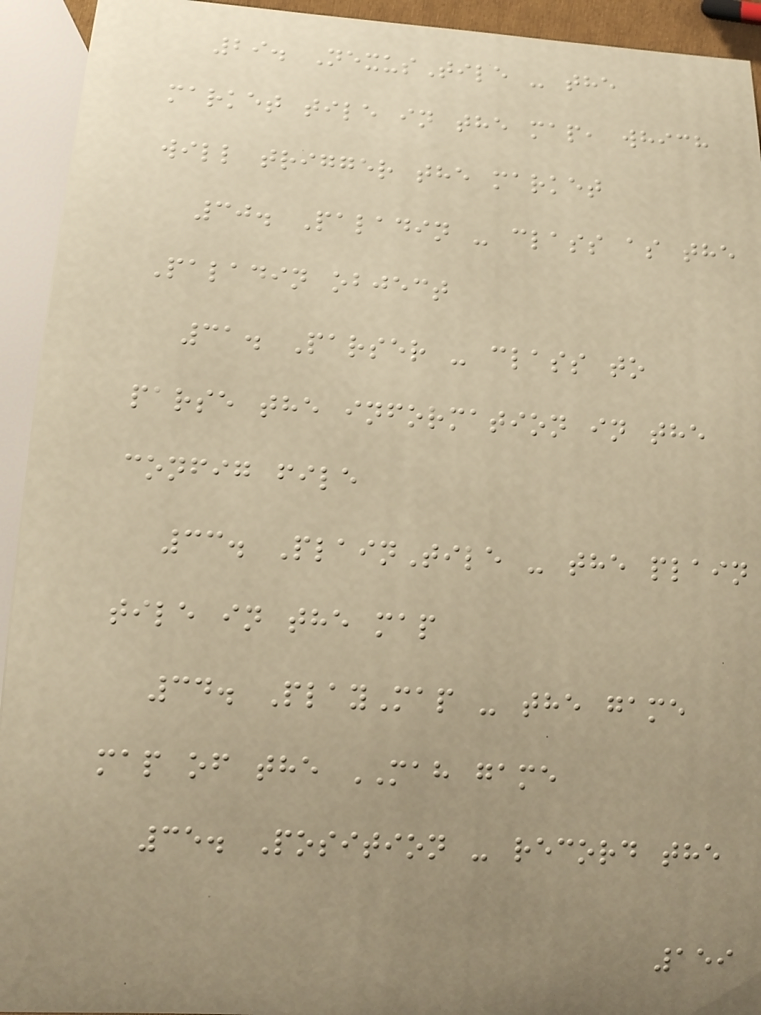29. NexusTile - the
market tile in the map, which
will trigger the market
30. Paladin - class as the
Paladin object
31. Parser - class to
parse the information in the
config file
33. PlainTile - the plain
tile in the map
34. PlayMap - the game
map of the MAH game
35. Position - record the
159
